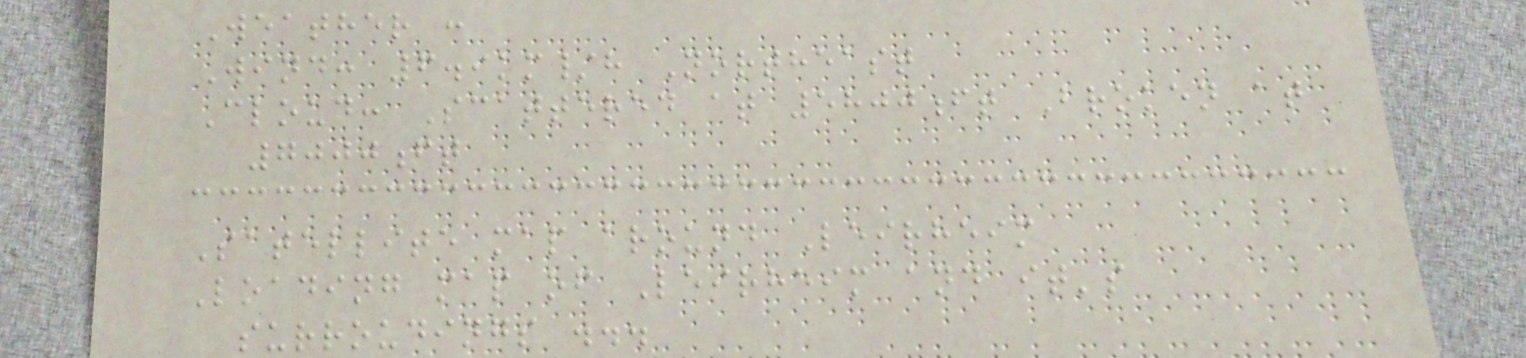Weather :
Wind: 6.9km/h Northeast
Cloud: Scattered at 5800ft Broken at
7000ft
Satellite map around Leirheim
Loading map of Leirheim and it's
surroudings ...
